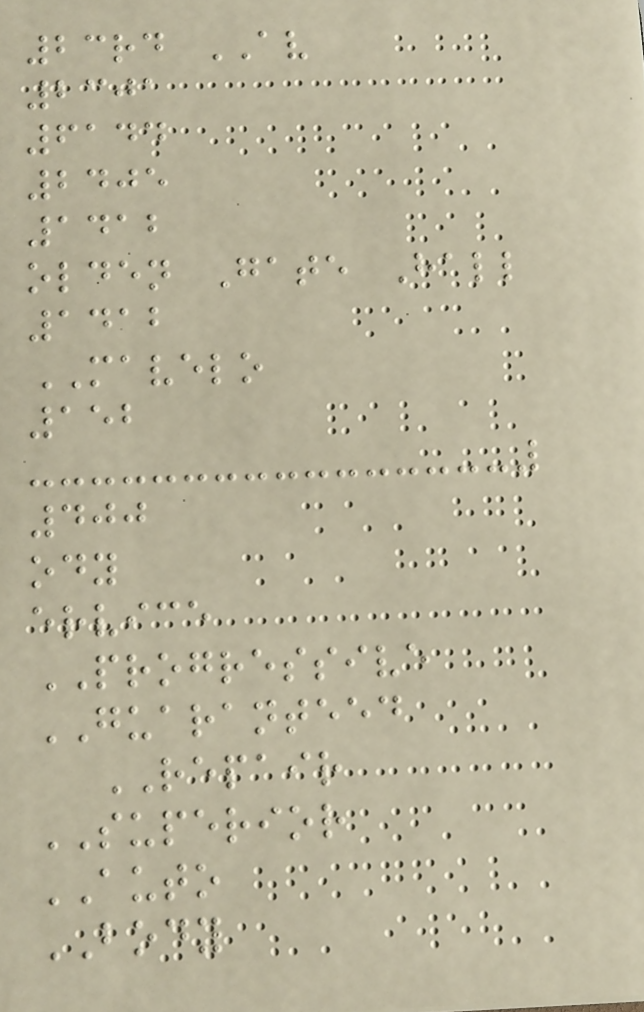23rd AV
2301
6144
2405
1412
olden Gate Hall
1412
MAVELO
152
400
ody
ervice
PROGRESSIVE
GUARANTEED
REPAIR
SUPERIOR
AUTO
BODY
